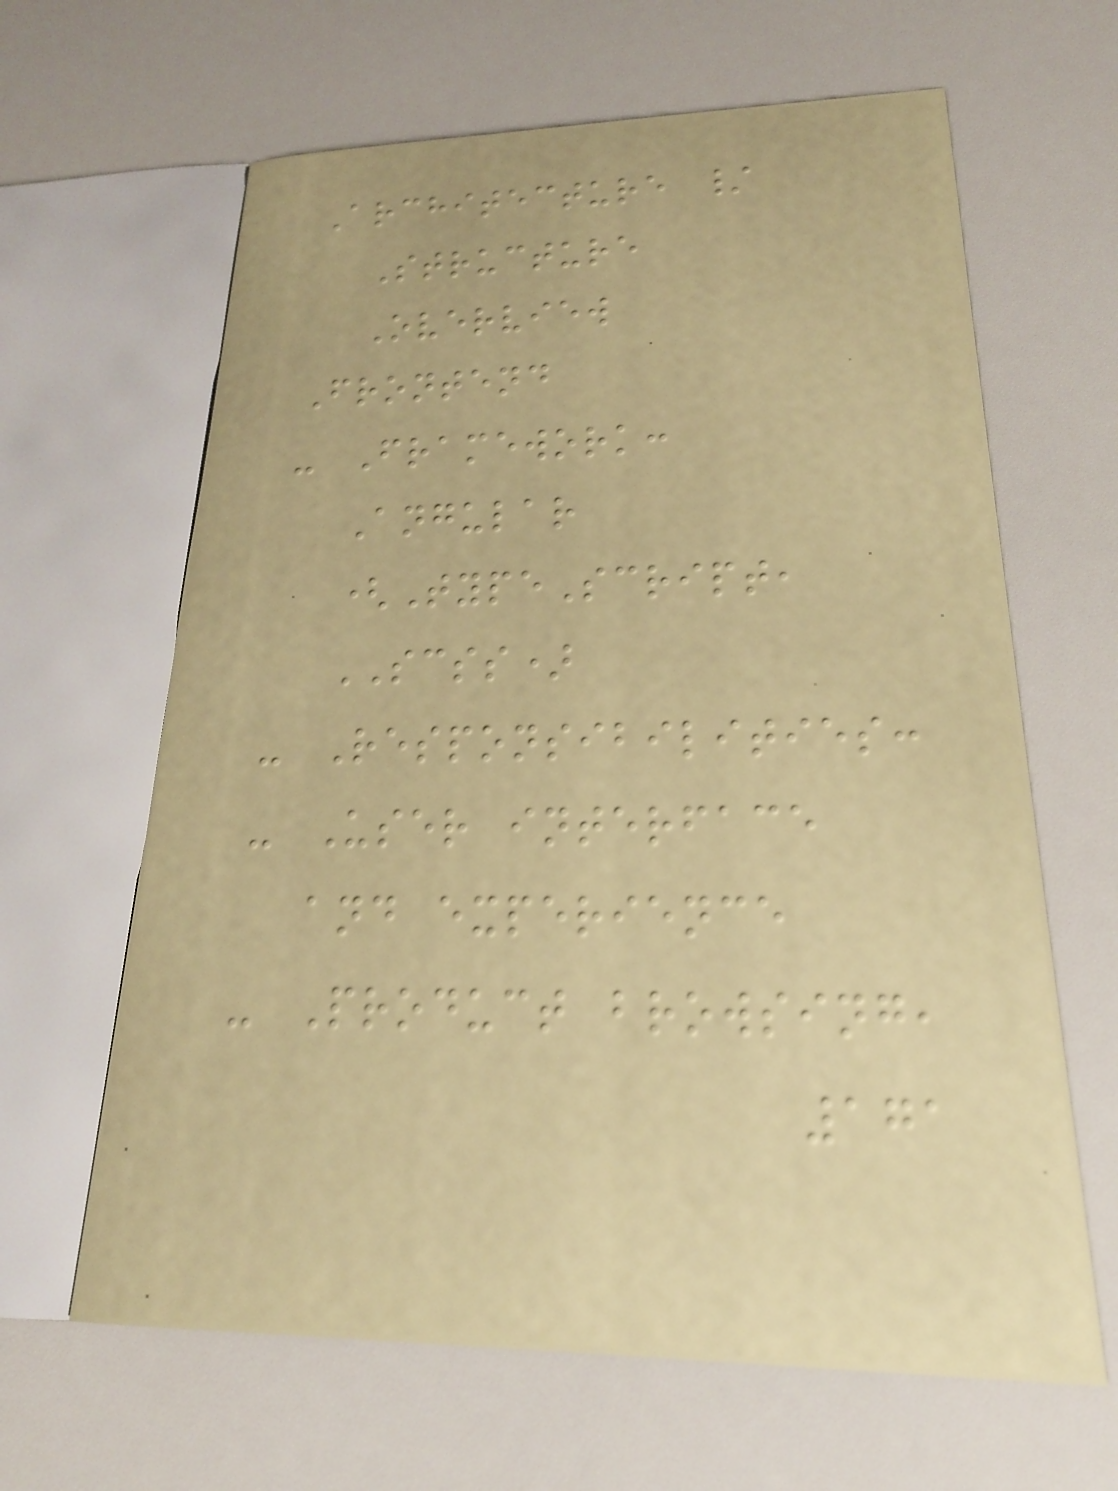Architecture /
Structure
Overview
Frontend
- Framework:
Angular
(TypeScript,
SCSS)
- Responsibilities:
- User interface
and experience
- Product browsing,
171
